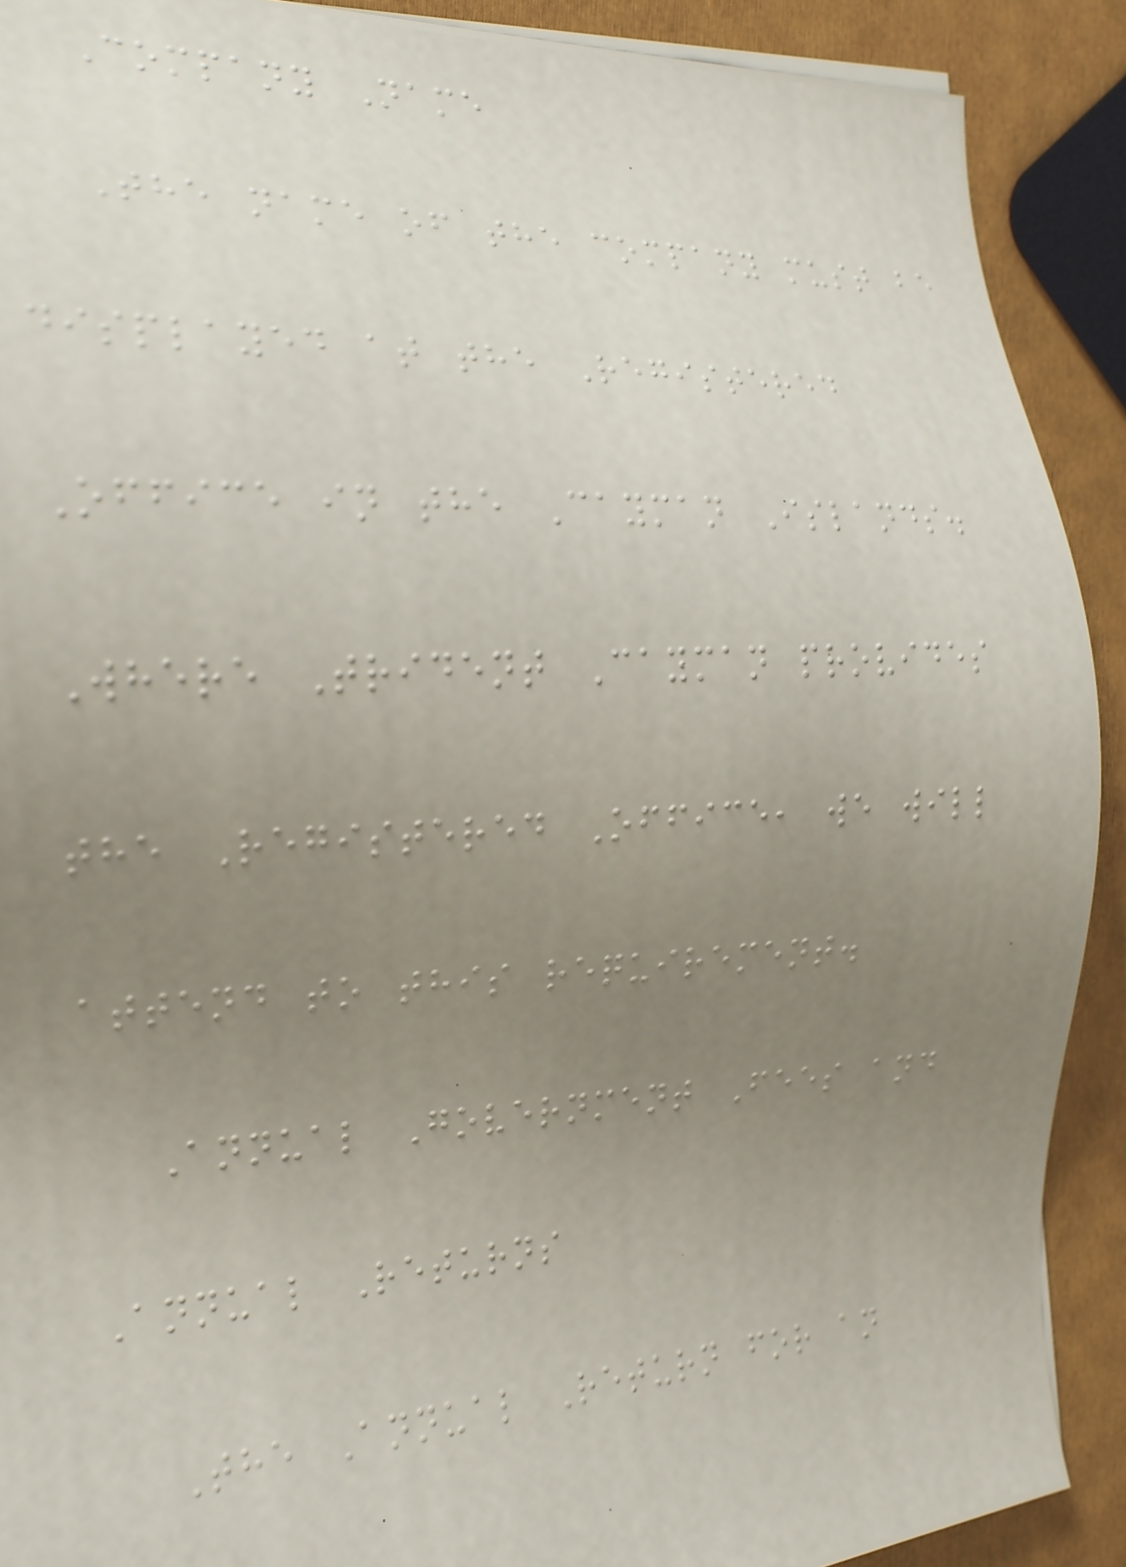Company Name
The name of the company must be
displayed at the Registered
Office in the Cayman Islands.
Where Trident Cayman provides
the Registered Office, we will
attend to this requirement.
Annual Government Fees and
Annual Returns
The Annual Return for an
